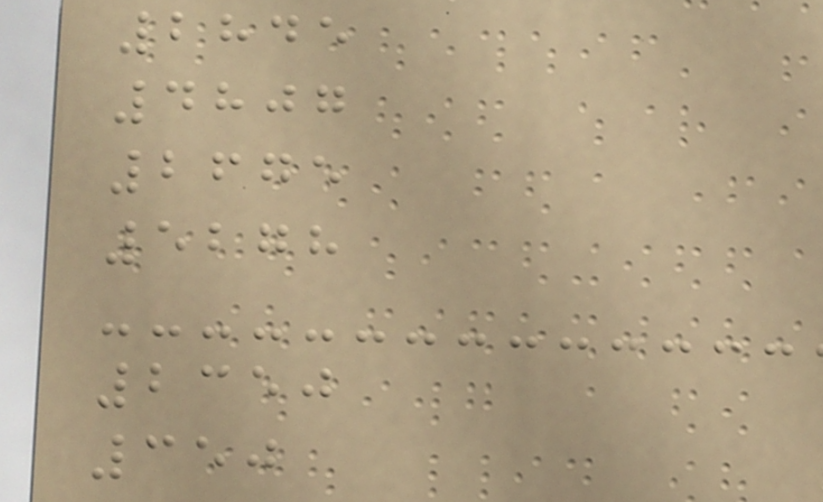2845
4807
2675
5278
2350
350
